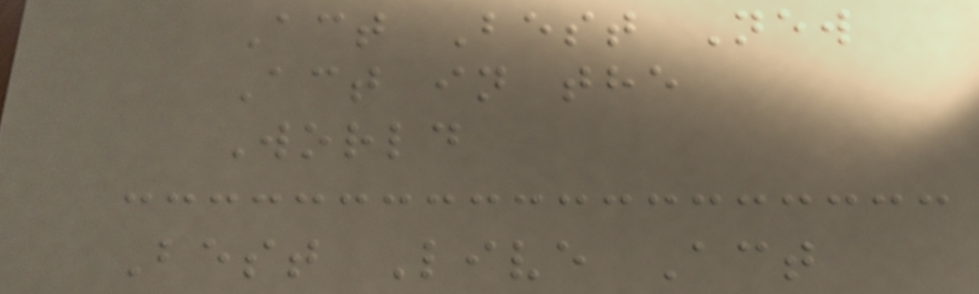Act Best New
Act in the
World
Best Live Act
